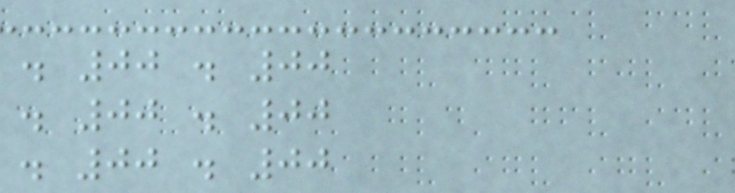. 00 . 00
. 00 . 00
. 00 . 00
